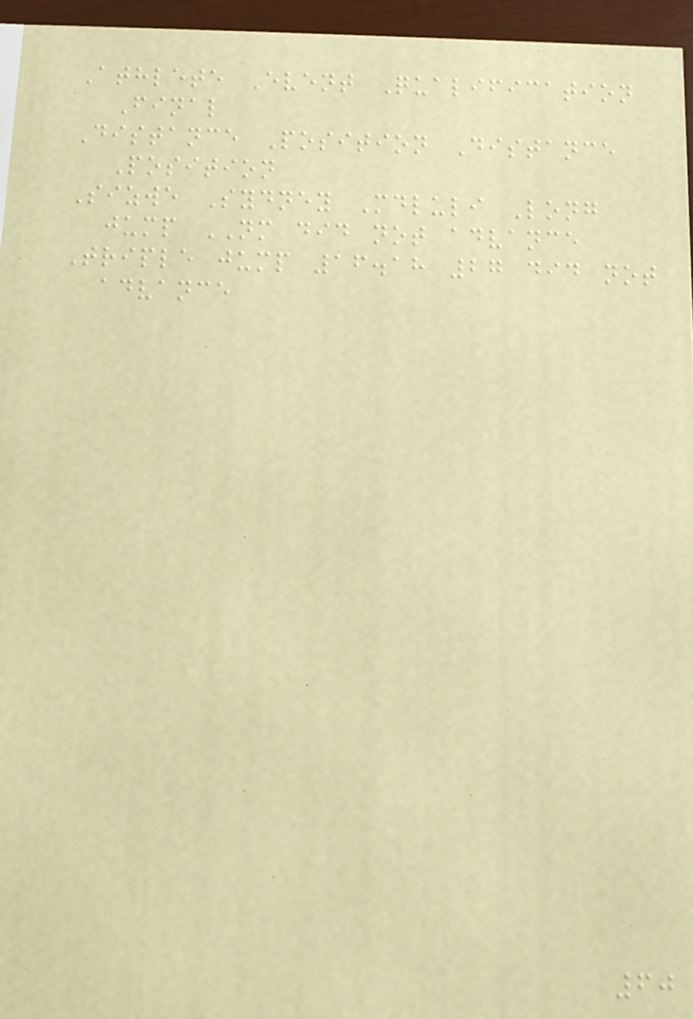Athlete Event Qualification
Final
Distance Position Distance
Position
Sizwe Sydney Mdluli Long
jump NM did not advance
Triple jump 16.18 27 did not
advance
60
